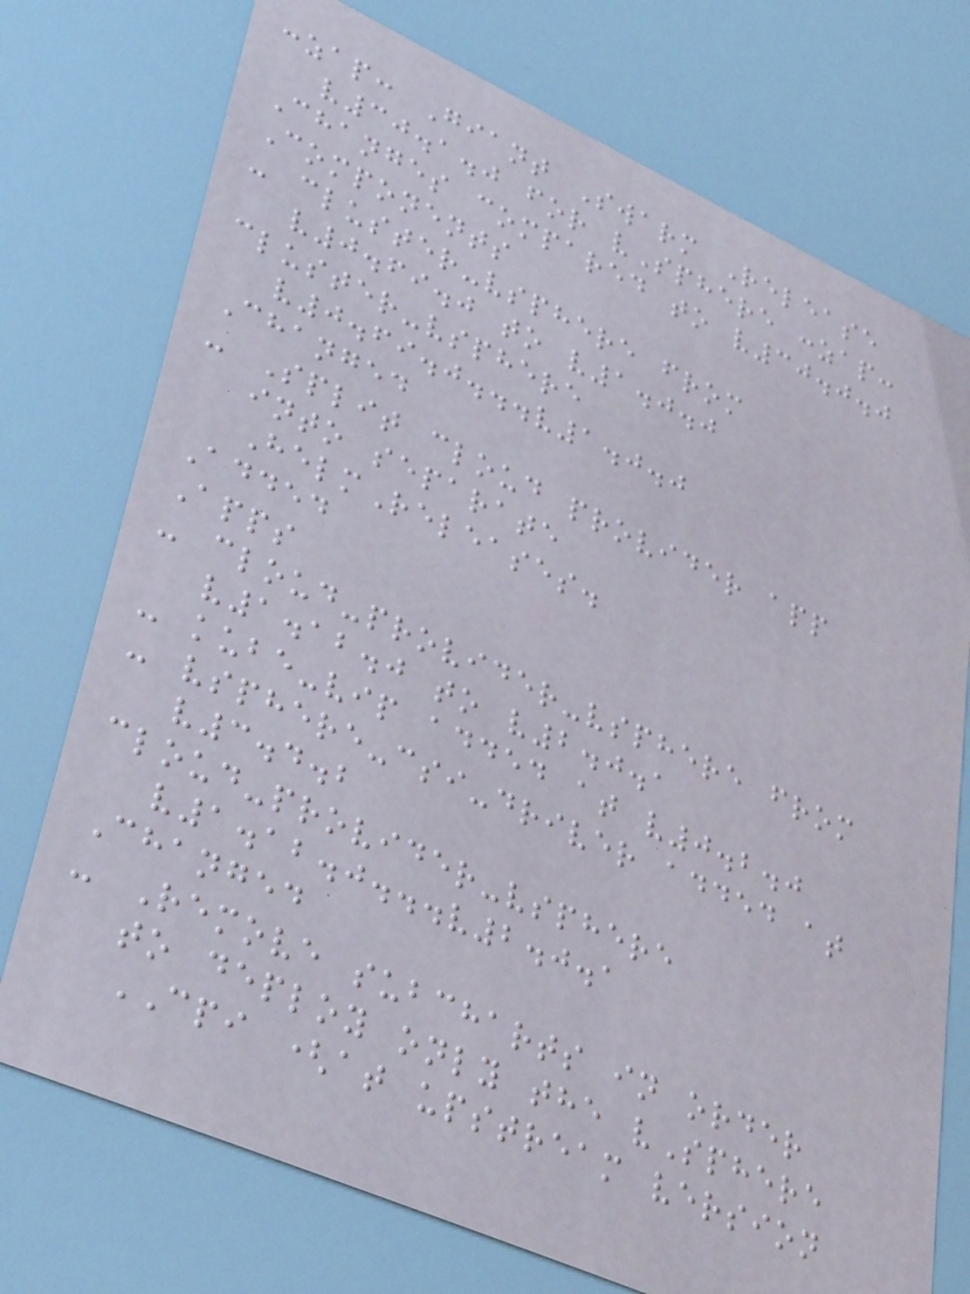:zap: Giant Swarm Release
v30.1.0 for vSphere :zap:
Changes compared to v30.0.0
Components
- cluster-vsphere from
v0.69.0 to v1.0.0
cluster-vsphere
v0.69.0...v1.0.0
Changed
- Split cloud provider app
into separate
HelmReleases.
Added
Apps
- cloud-provider-vsphere from
v1.12.0 to v2.0.1
- kube-vip added at v0.2.0
- vsphere-csi-driver added at
v3.4.2
cloud-provider-vsphere
v1.12.0...v2.0.1
Changed
- Remove subcharts in order
to deploy only the vSphere
CPI (at upstream version
